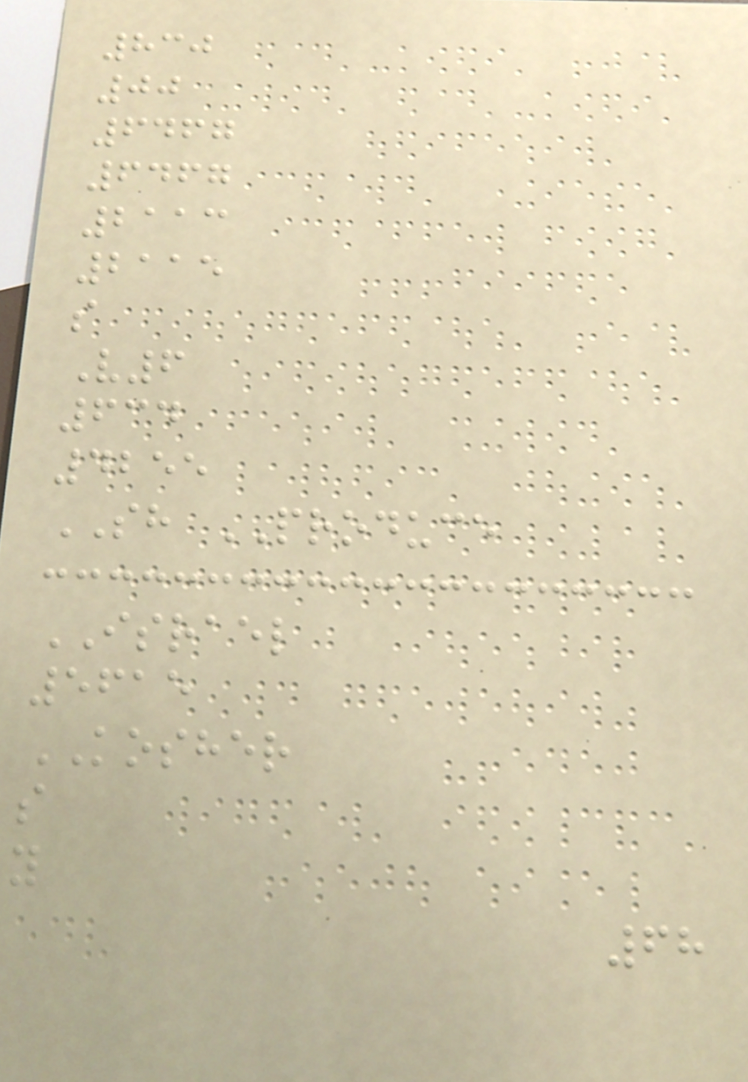830
00
6467
6467
2113
2115
s
V6
634
4255
SH PRODUCE
ISRAEL
5615
KOSHER
s
y
68
